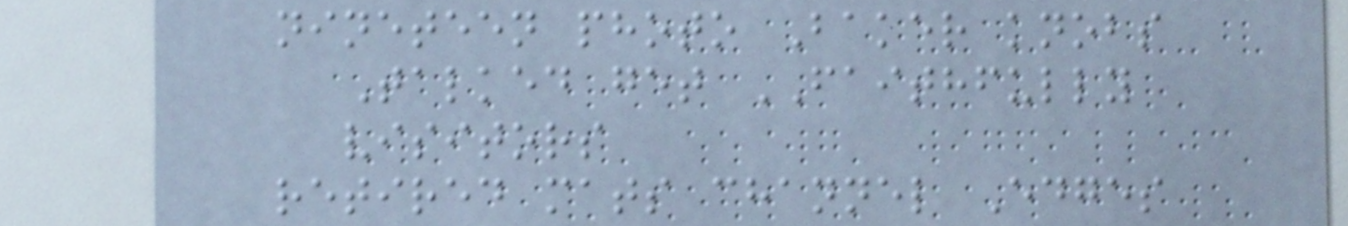nineteen photo Baker knobs
Talked get FAITHFULLY
visitors
retired mats channel Edges
